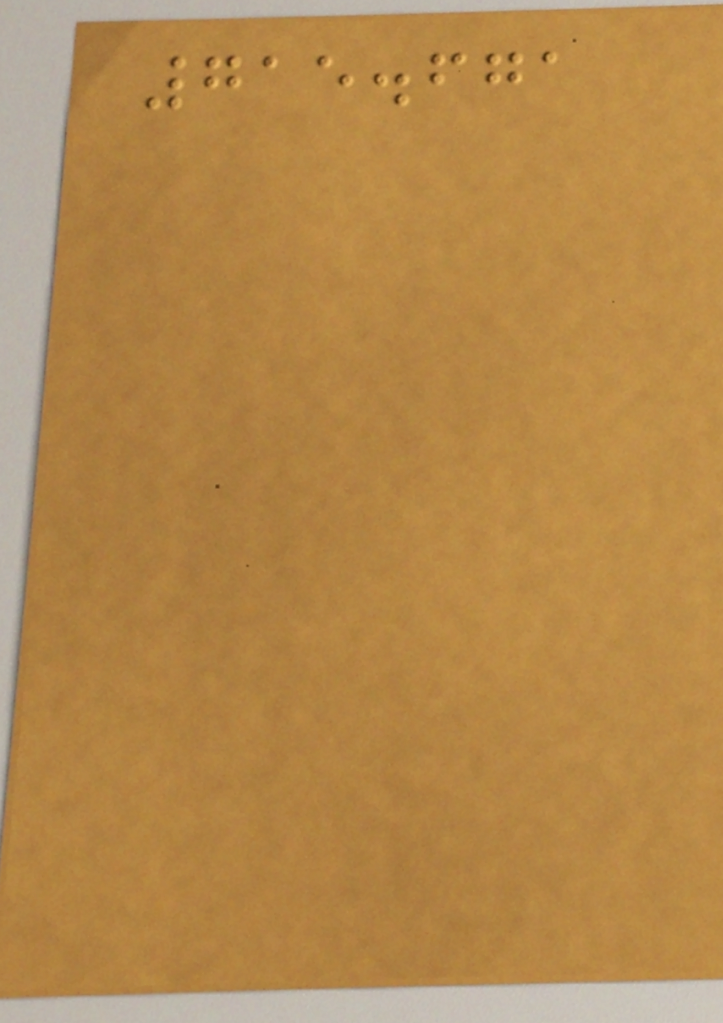715.671
